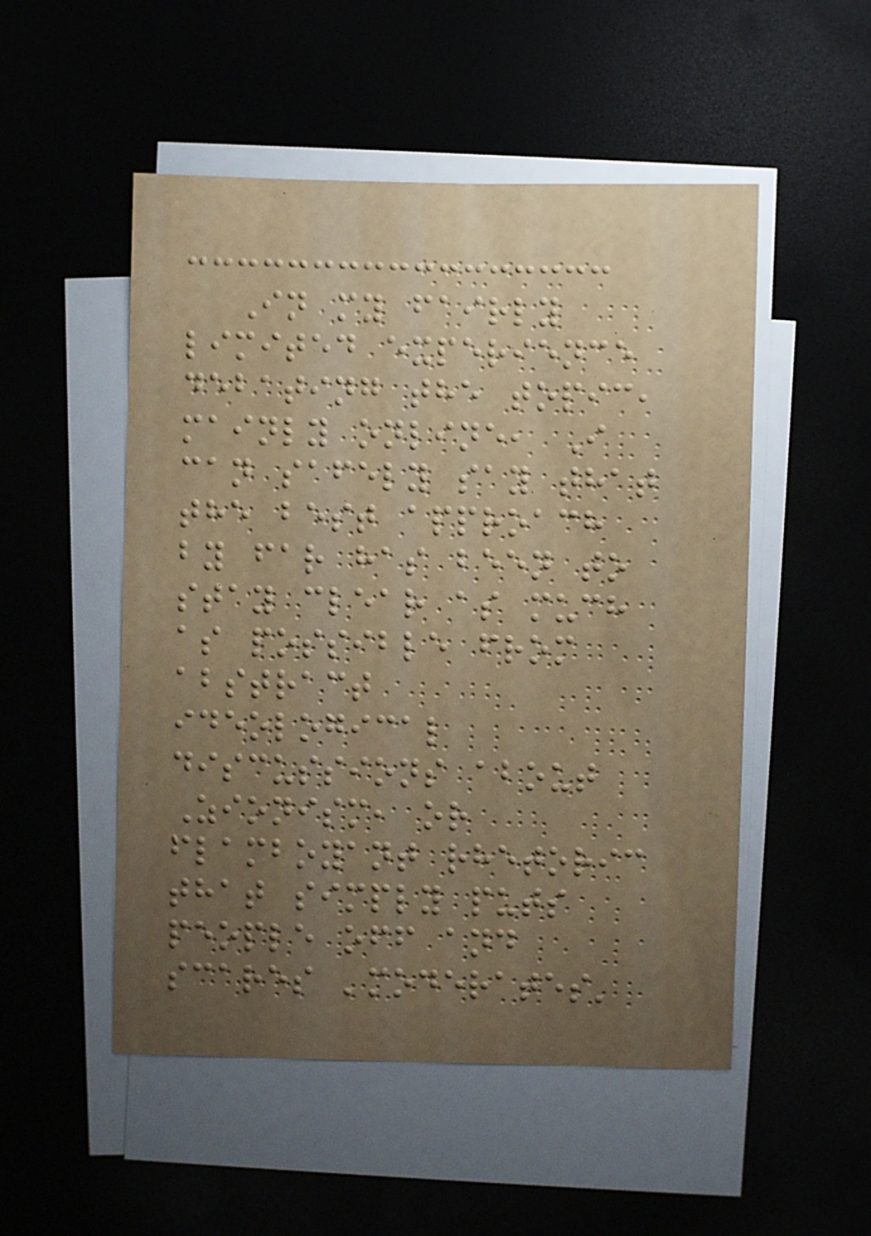In my fairly
limited experience
debating the topic,
mainly online, I
can safely say that
the best approach
by far has been to
stay clear as much
as possible from
abstract
ideological
discussions about
Zionism, or
flamboyant rhetoric
that simply puts
people off and
scares 'moderates'
